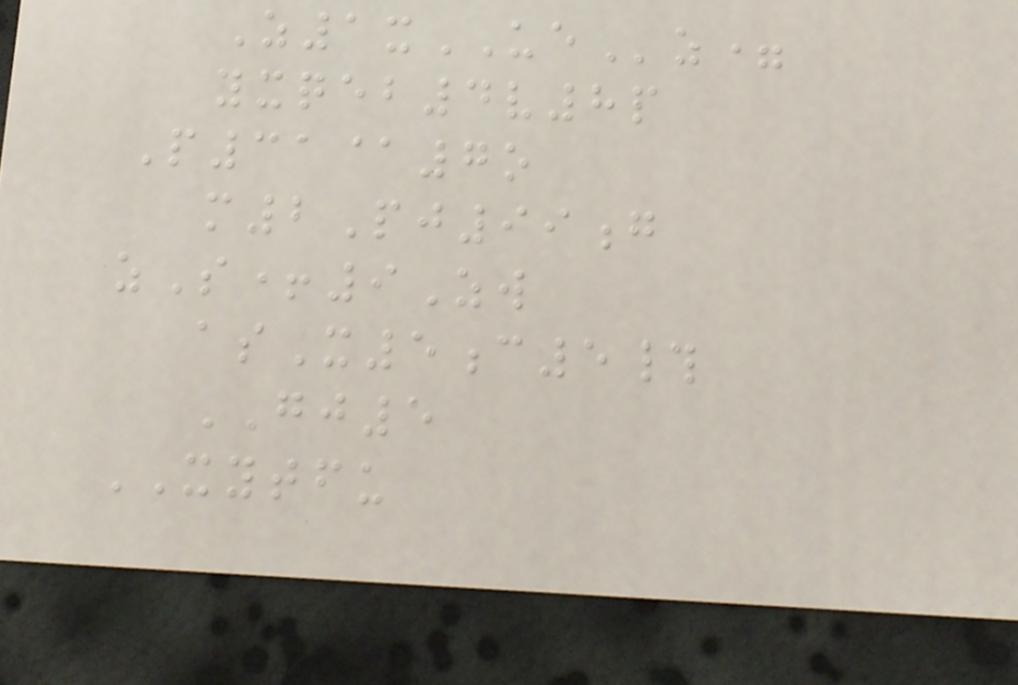Z1xUEz=
yxqeb4v8p
P31@7o
m2Pj99g
zS+9Zw
asX5c5#
GJ5
XYTFU
